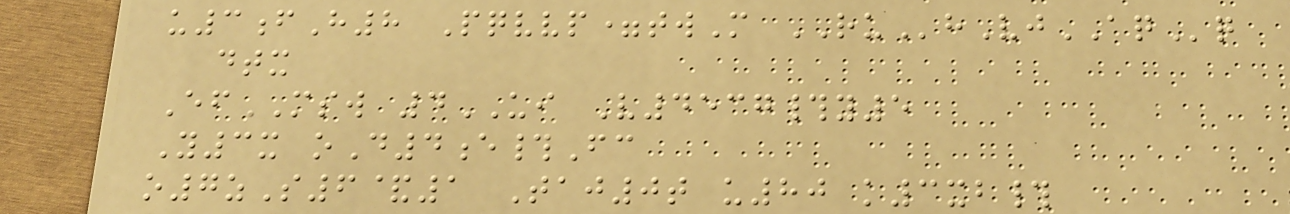u3fH8 Pqvvp=twM RUhVjAQq
dtx
EfMSW 4UI V4537#y5
Y3x oD4e#Fc
o7zS6&1 Taj0t u80 k3xb#
